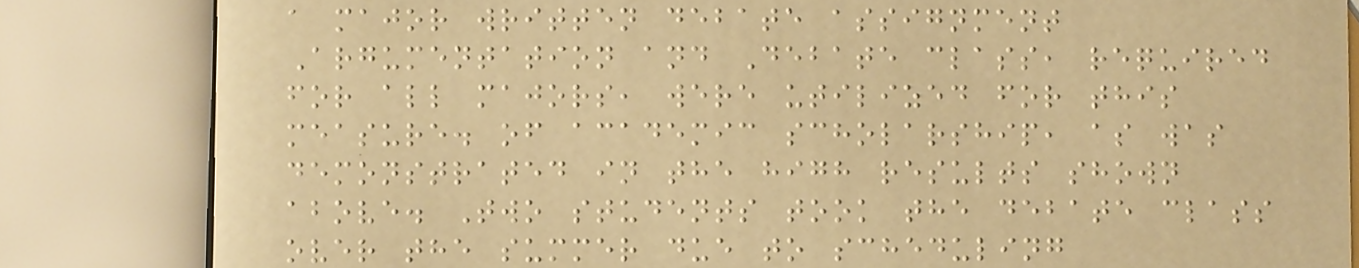a major written debate assignment
Argumentation and Debate class, required
for all majors, were utilized for this
measure. of academic scholarship, as was
demonstrated in the high results shown
above. Two students took the debate class
over the summer due to scheduling
